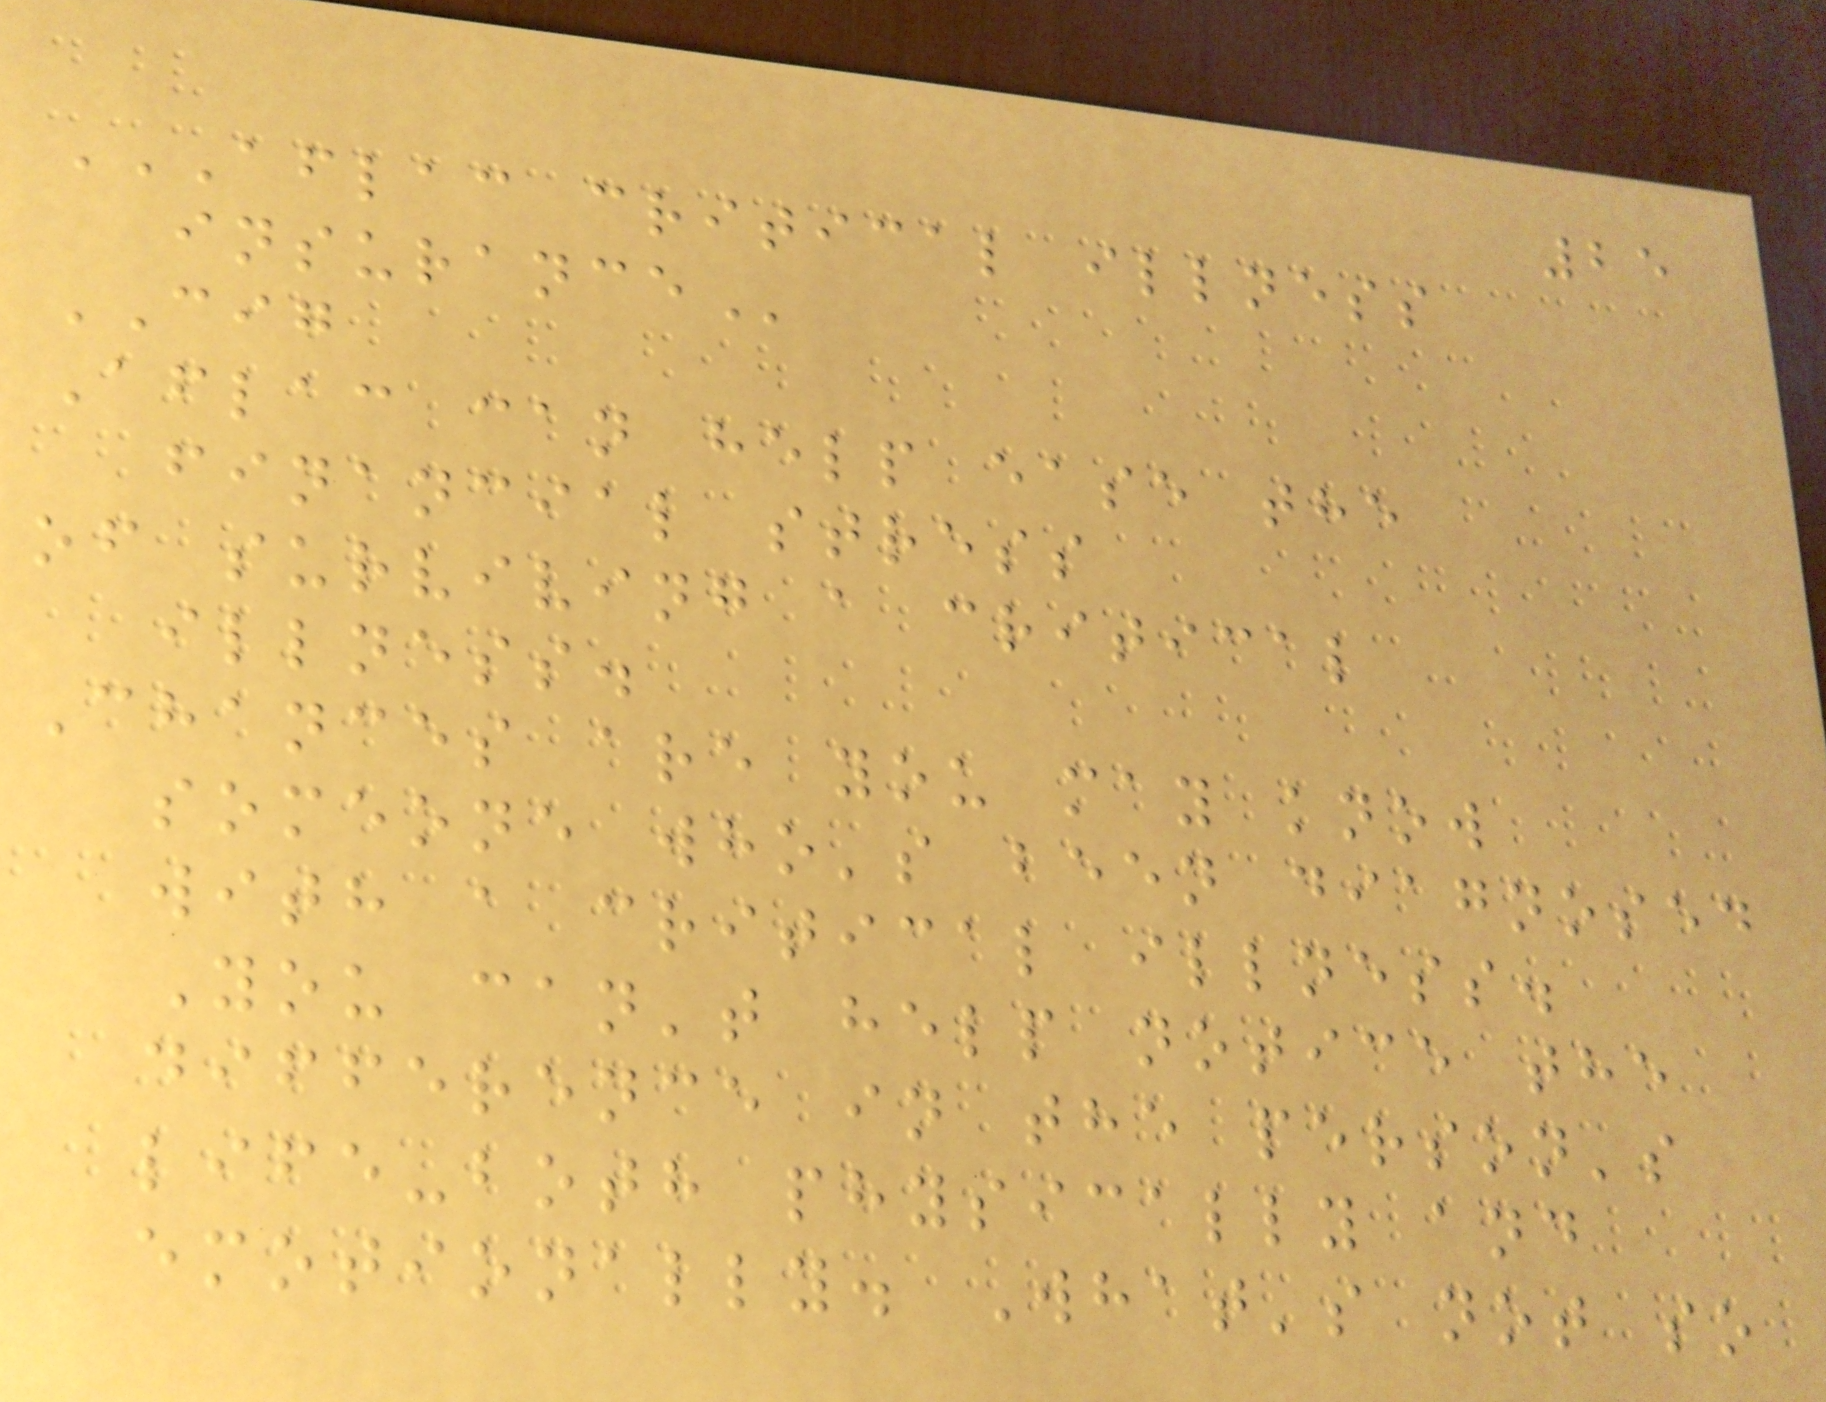25
AFLAC CRITICAL ILLNESS
INSURANCE
CIG
Aflac can help ease the
financial stress
of surviving a critical
illness.
Chances are you may know
someone who's been diagnosed
with a critical illness.
You can't help notice the
difference in the person's
life-both physically and
emotionally. What's not so
